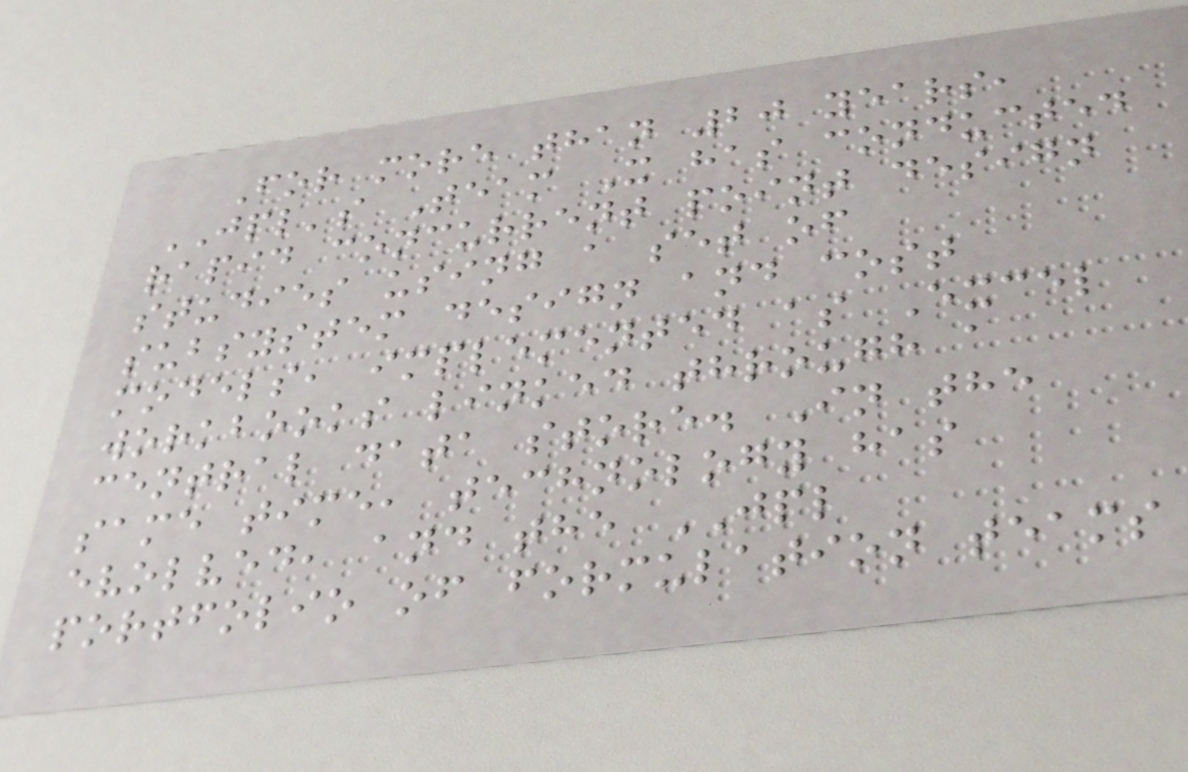For more than 20 years,
JPL's Team X has conducted
rapid concurrent point design
studies using a set of
subsystem design and cost
models, implemented as Excel
workbooks linked through a
central data store. In the
same time, technology has
evolved, and the JPL
portfolio of formulation teams
